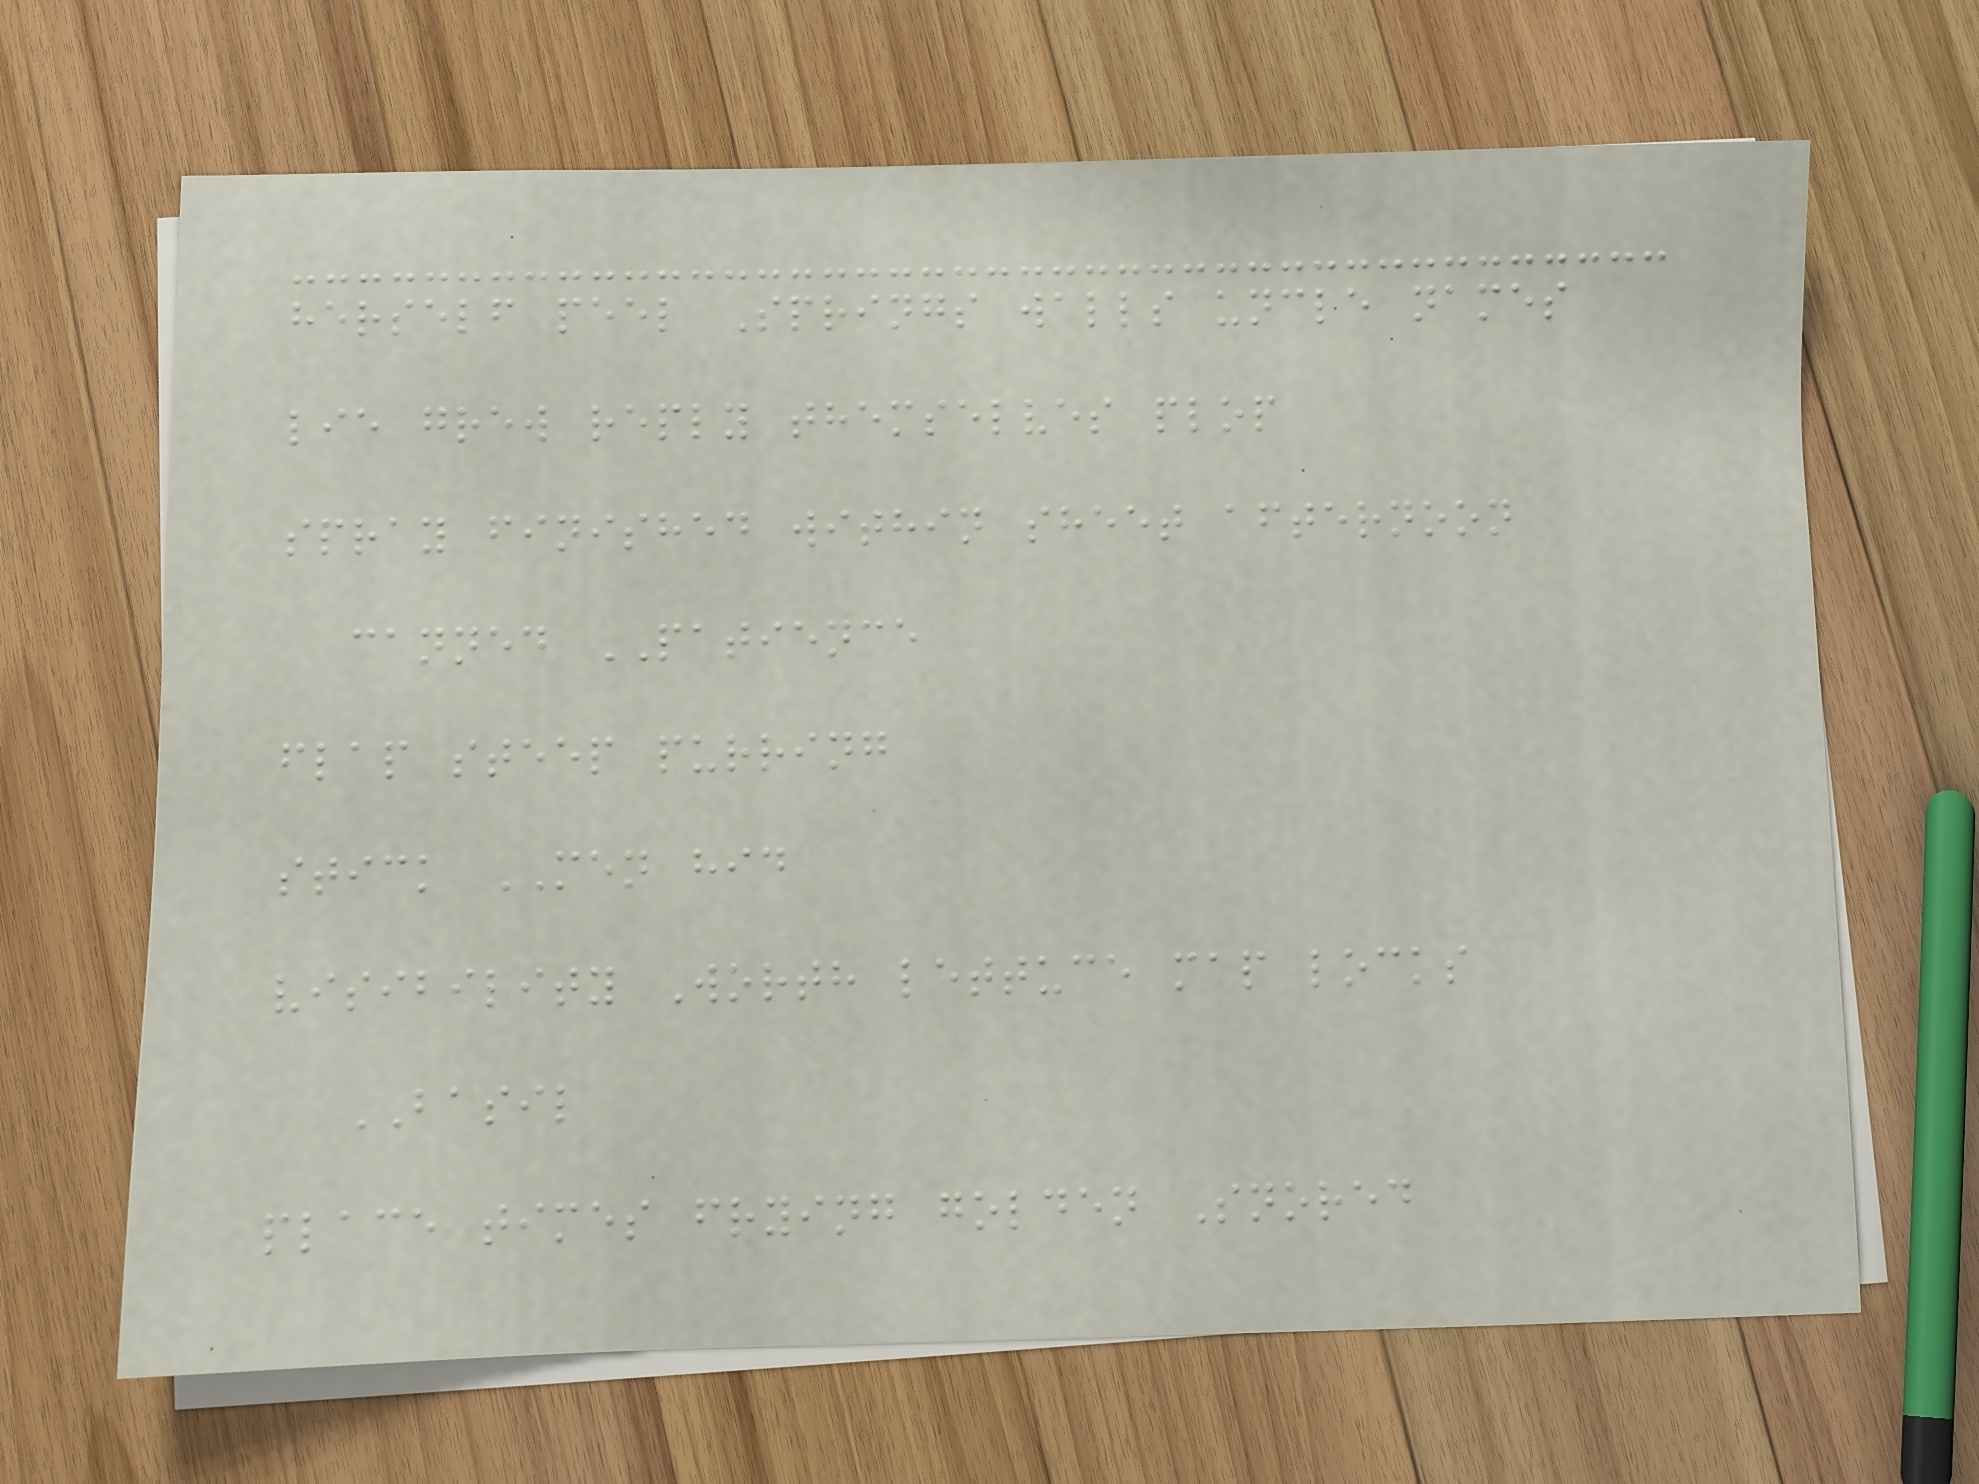herself peel Springs walls uncle names
lie grew reply themselves plop
spray finished within sheet afternoon
canned PATIENCE
flap steep purring
stick MEN hid
visibility Worth lettuce map locks
BASIL
place times frying golden Snored
